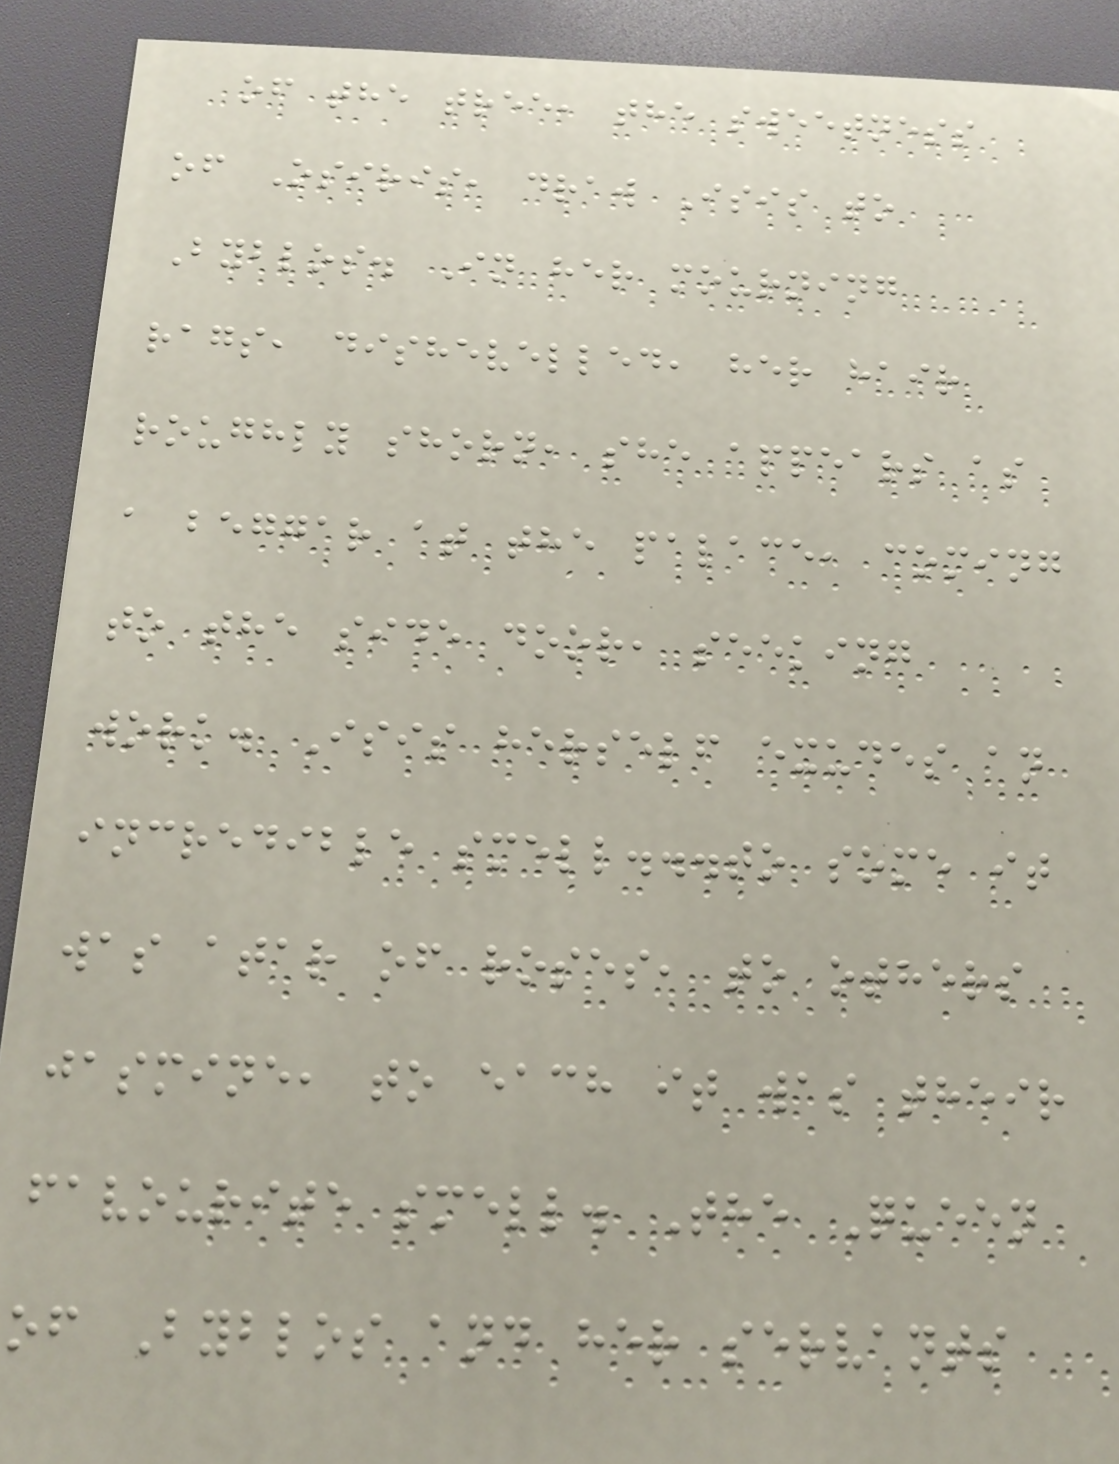of the tree, the sweetness
of Osiris, draw Isis to
Byblos. In her mourning
rags, dishevelled, her hair
roughly shorn, she appears as
a beggar at the palace, coming
to the side door, seeking
work. Isis herself exudes an
incredible smell...to some it
was atar of roses, to others
jasmine, to each it was their
favourite smell. The Queen
of Byblos and her servants
